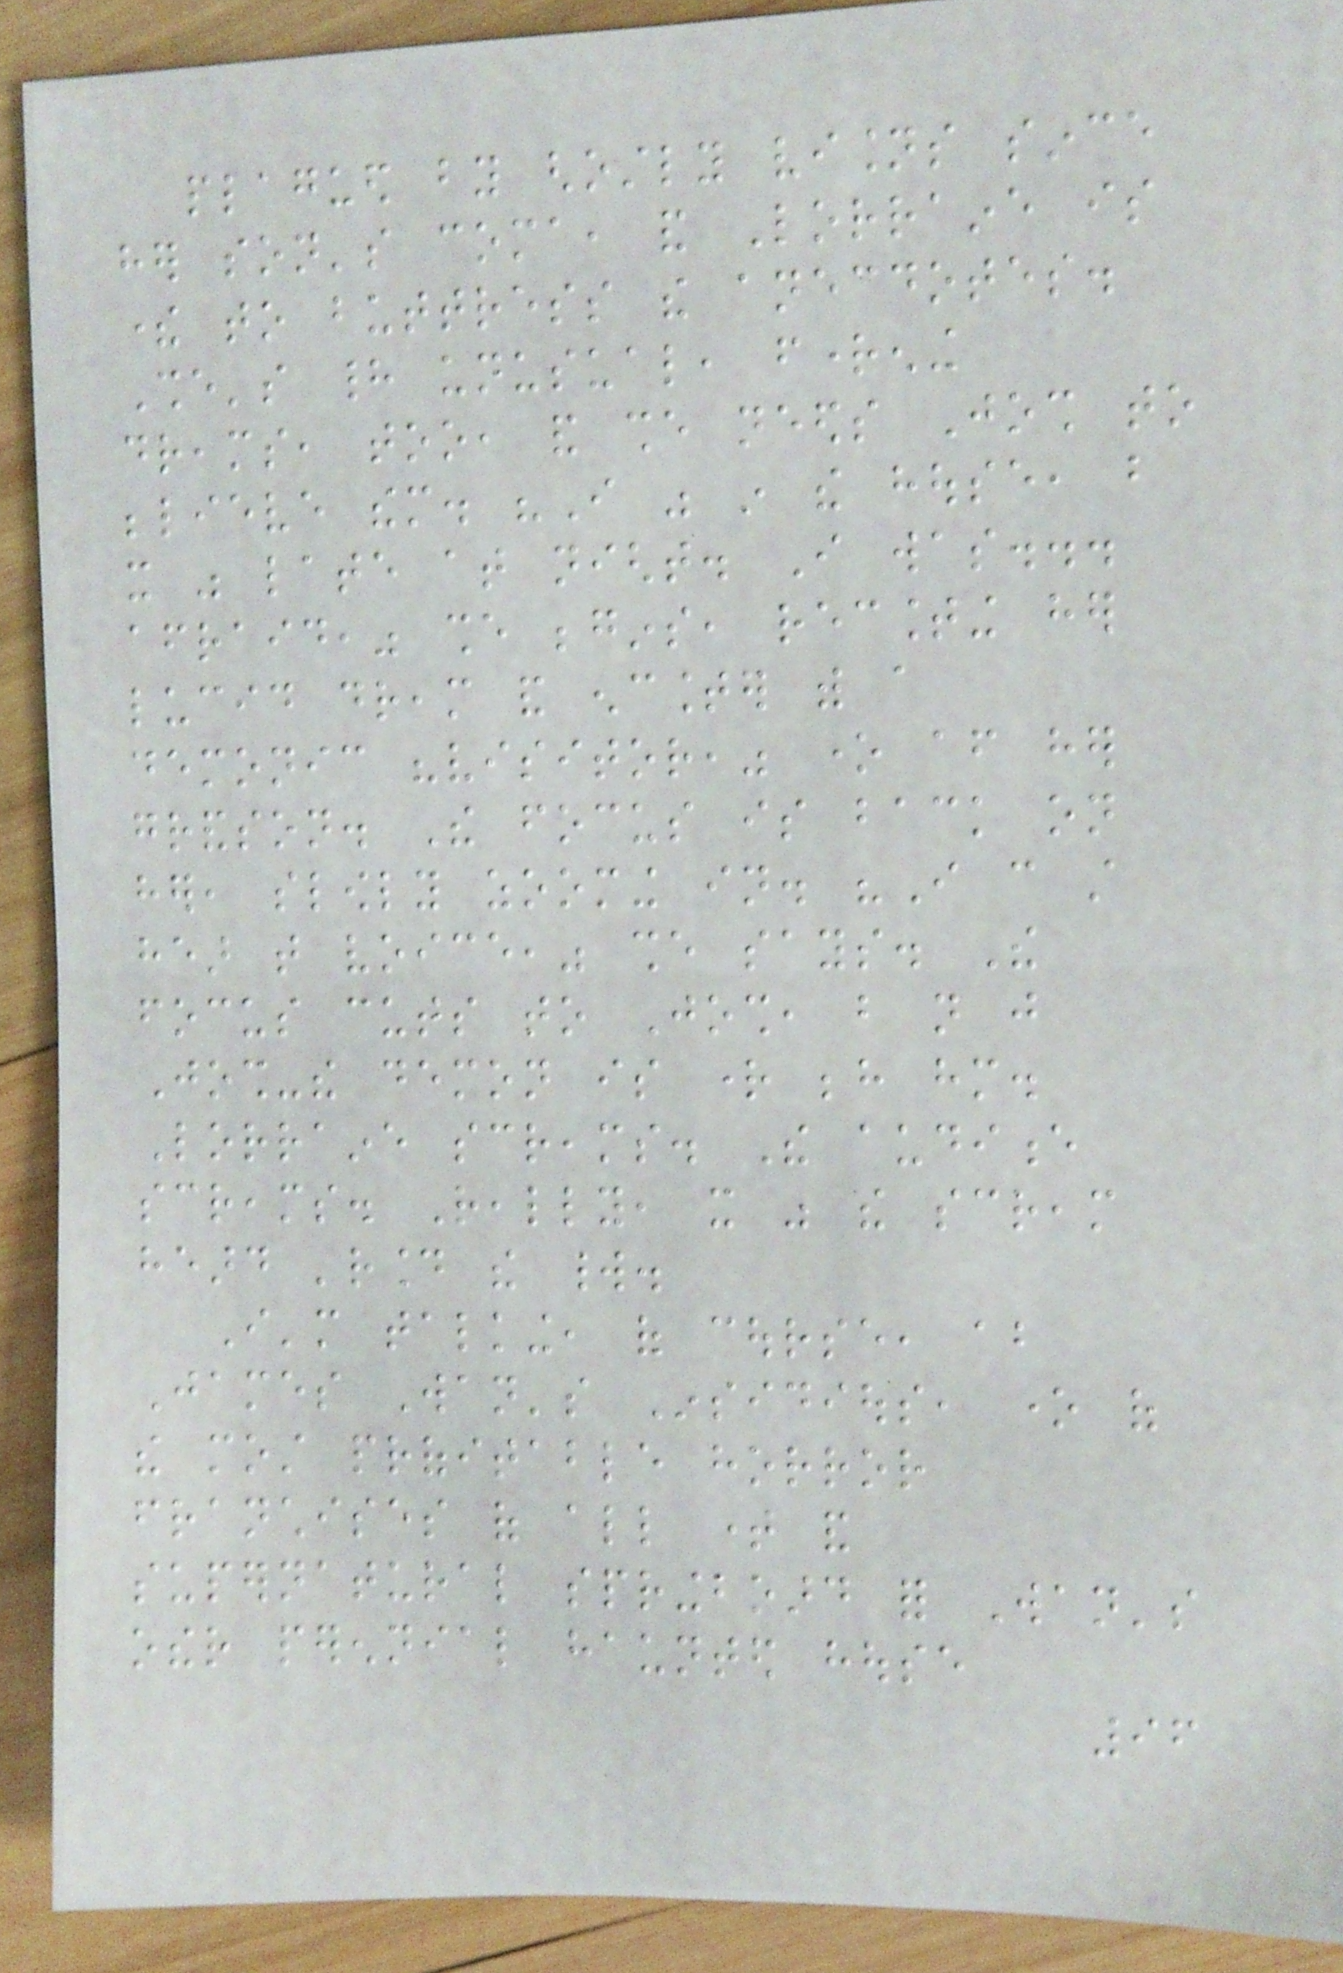plagued by ghostly visions since
her son's coma, and Lorraine is
there to buttress the anecdotes.
She's had unusual, frightening
dreams, too, and she needs Josh to
believe them. "I was in the house, but
it was late at night. I was...
afraid," she begins, recounting her
lucid dream and encounter with a
demonic "visitor," one after her
grandson. The focus is back on
her, slowly zooming in. "I can still
hear that voice," she says. The
focus cuts to Josh, but not just
Josh-the demon is right behind him.
Lorraine screams. The audience
screams. Really, it was the scream
heard 'round the world.
I'm talking, of course, about
James Wan's Insidious, one of
the most profitable horror
franchises of all time and
supernatural springboard for Wan's
other perennial haunted house
96
